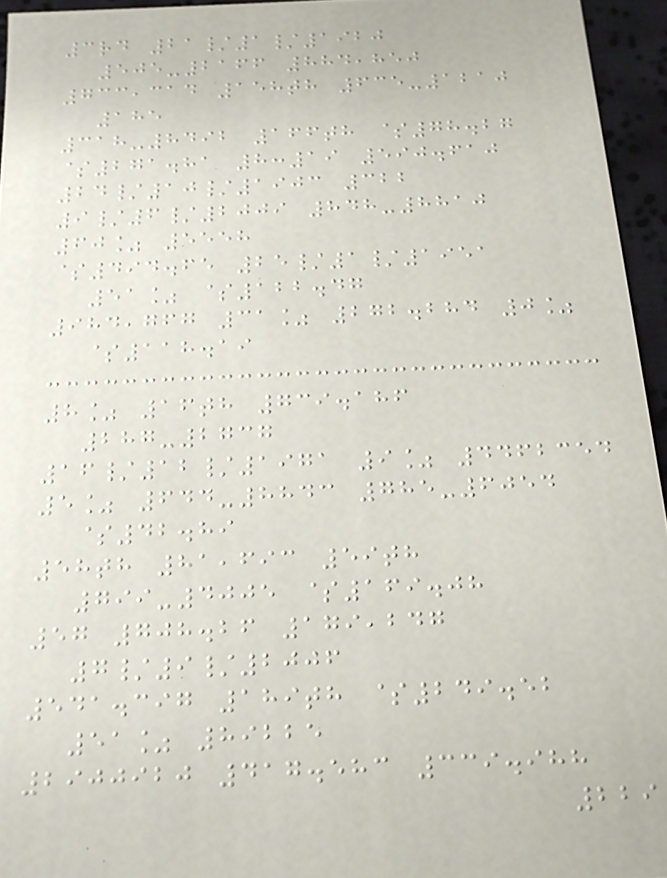3rd 21/1/1920
505-2166 884,850
733,314 158th 635-1210
185
318-8492 166th $78.27
$271.81 8:19 590.610
24/10/1903 322
9/6/2009 848-8810
60% 5558
$494.65 25/1/1951
51% $122.47
984,767 31% 272.284 0%
$118.19
8% 16th 739.186
287-2737
16/12/1971 9% 4462354
5% 644-8843 785-6054
$42.89
58th 81,693 59th
799-4005 $169.08
57 708.26 179,247
7/9/2006
541.397 189th $249.52
51% 89225
2900920 417.583 339.988
229
